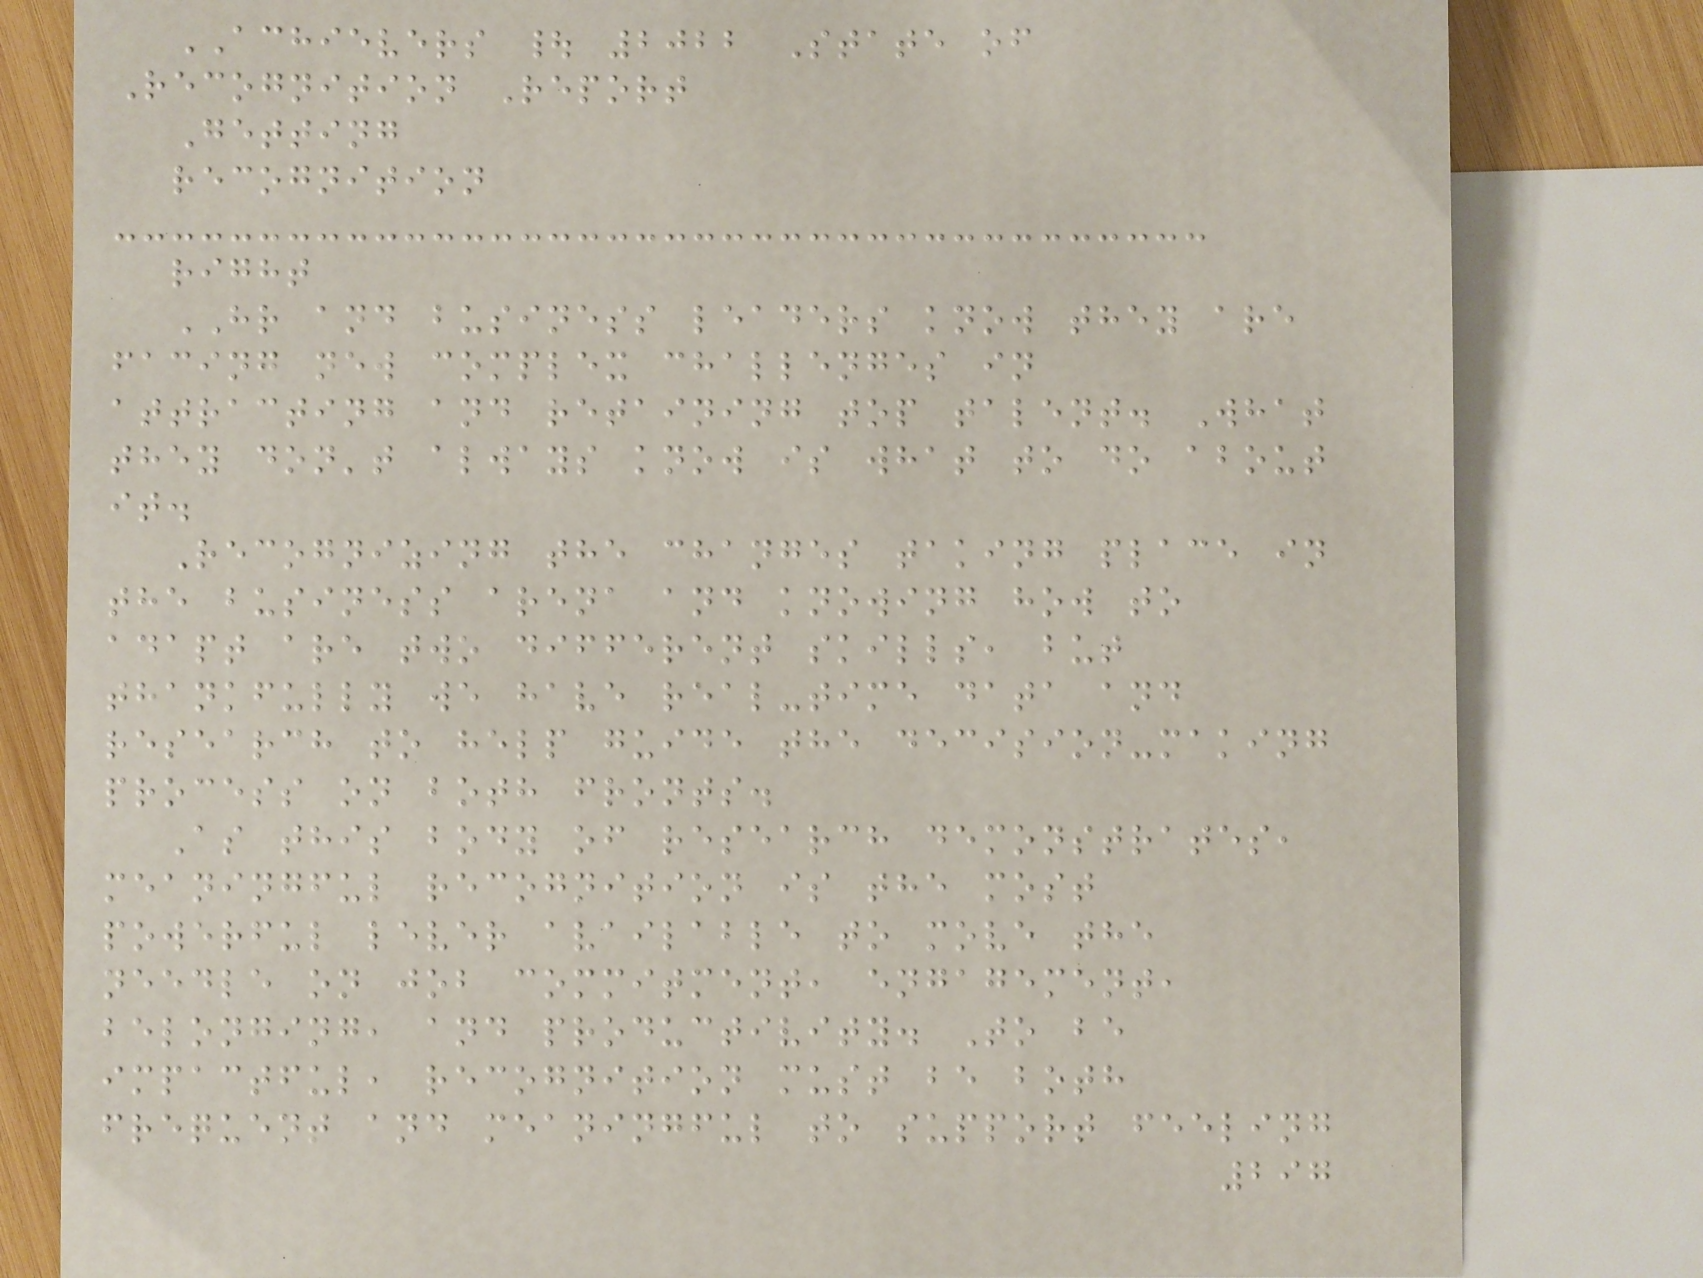ACHIEVERS | 2022 State of
Recognition Report
Getting
recognition
right
HR and business leaders know they are
facing new complex challenges in
attracting and retaining top talent. What
they don't always know is what to do about
it.
Recognizing the changes taking place in
the business arena and knowing how to
adapt are two different skills, but
thankfully we have real-time data and
research to help guide the decision-making
process on both fronts.
As this body of research demonstrates,
meaningful recognition is the most
powerful lever available to move the
needle on job commitment, engagement,
belonging, and productivity. To be
impactful, recognition must be both
frequent and meaningful to support feeling
297
